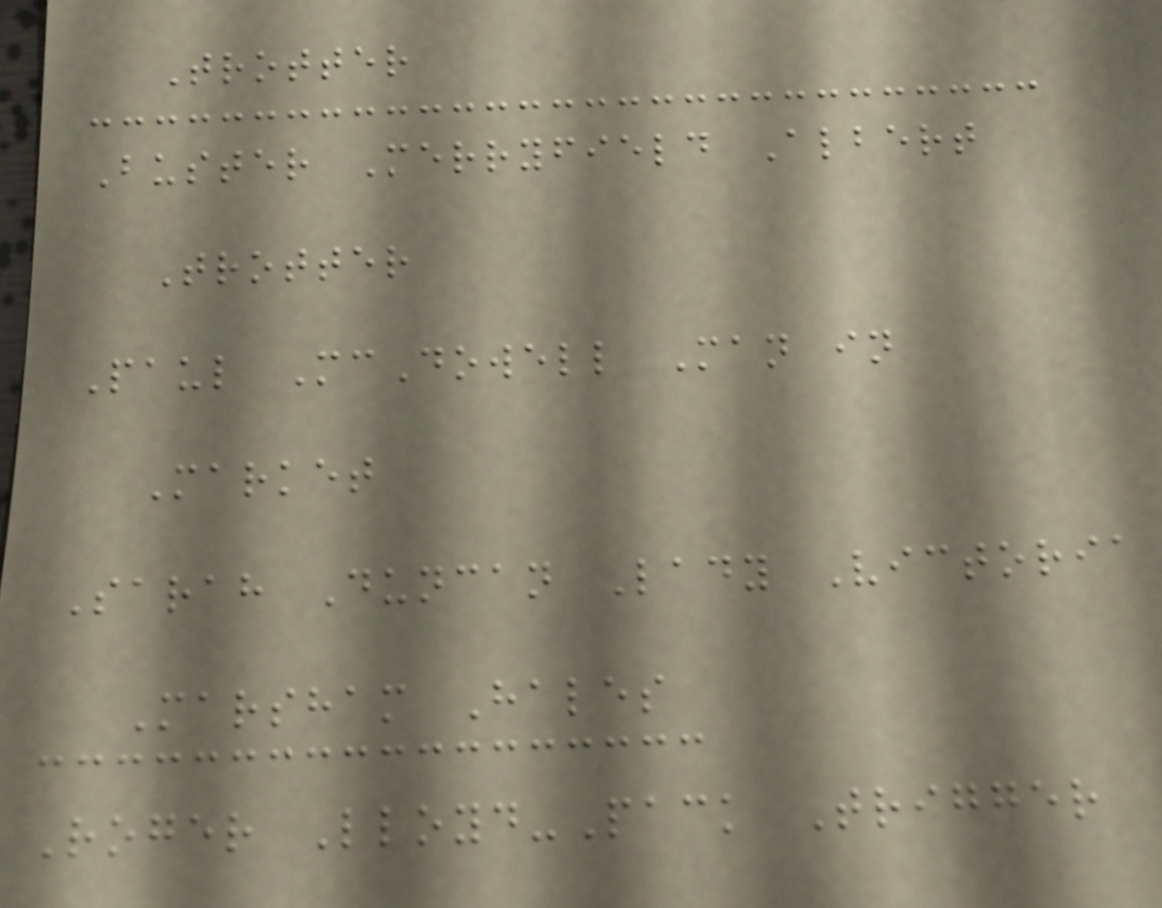Trotter
Buster Merryfield Albert
Trotter
Paul McDowell Man in
Market
Sarah Duncan Lady Victoria
Marsham Hales
Roger Lloyd-Pack Trigger
